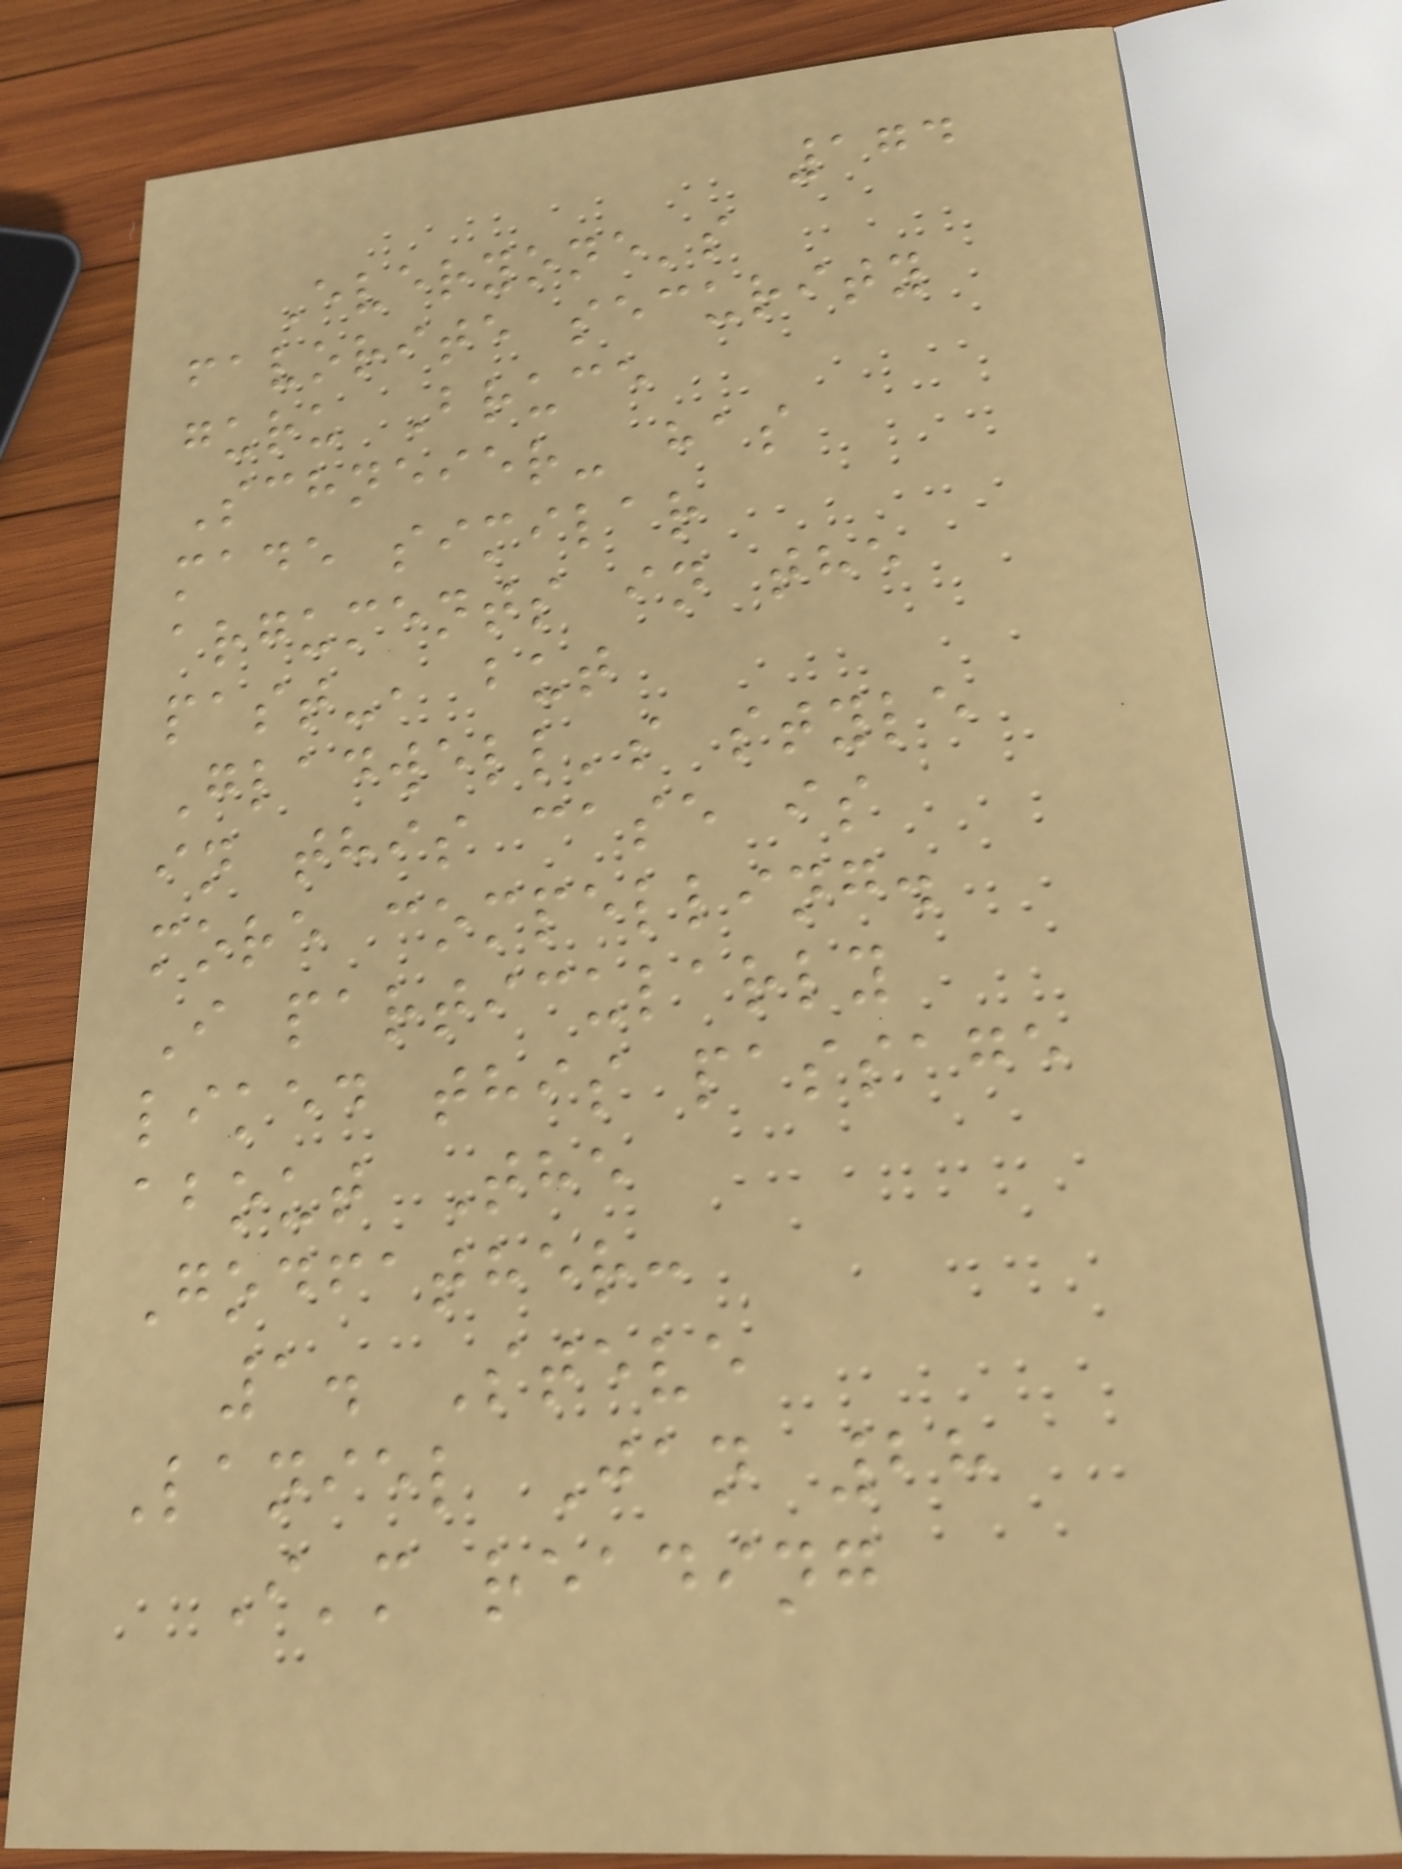174
Everyone's
favorite security
guru Bruce
Schneier- has
made similar
arguments in the
past-, but
Gladwell's style
in this case is
more compelling.
I particularly
liked this passage
about The
Godfather:
1. Steve
Laniel Jan 28
I'm reading
